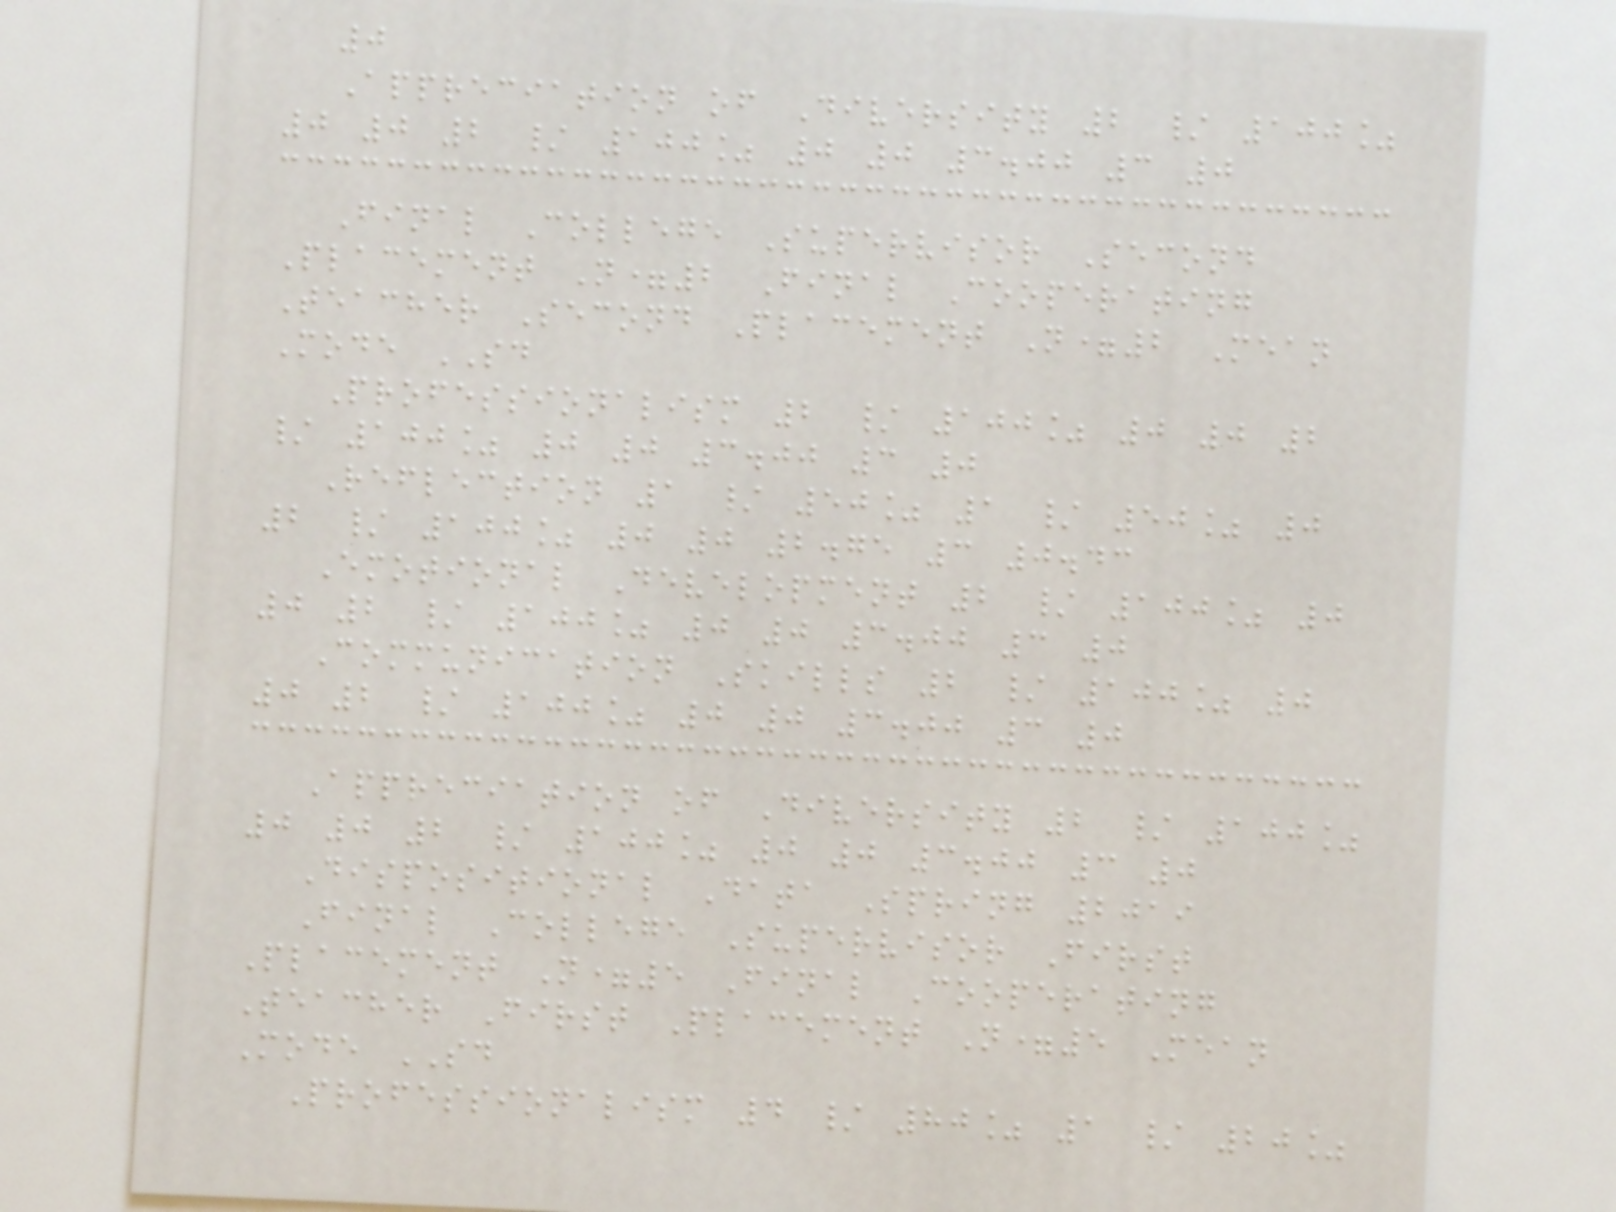0
Appreciation of Diversity 2 / 100%
0 0 2 / 100% 0 0 3.00 3 0
Final College Supervisor Second
Placement N=2 Final Cooperating
Teacher Second Placement N=2 Mean
Mode SD
Professionalism 2 / 100% 0 0 2
/ 100% 0 0 3.00 3 0
Reflection 1 / 50% 1 / 50% 0
2 / 100% 0 0 2.75 3 0.43
Emotional Development 2 / 100% 0
0 2 / 100% 0 0 3.00 3 0
Communication Skills 2 / 100% 0
0 2 / 100% 0 0 3.00 3 0
Appreciation of Diversity 2 / 100%
0 0 2 / 100% 0 0 3.00 3 0
Dispositional Data Spring 2019
Final College Supervisor First
Placement N=5 Final Cooperating
Teacher First Placement N=5 Mean
Mode SD
Professionalism 4 / 80% 1 / 20%
